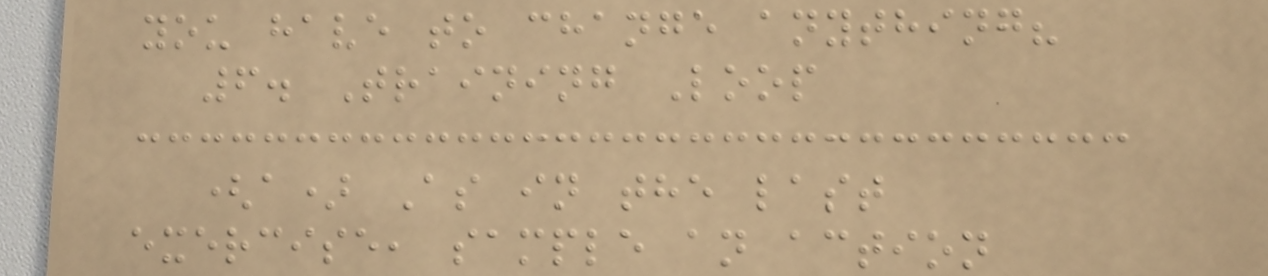you have to change anything?
6. Training Loop
(a) As in the last
exercise, sample an action
